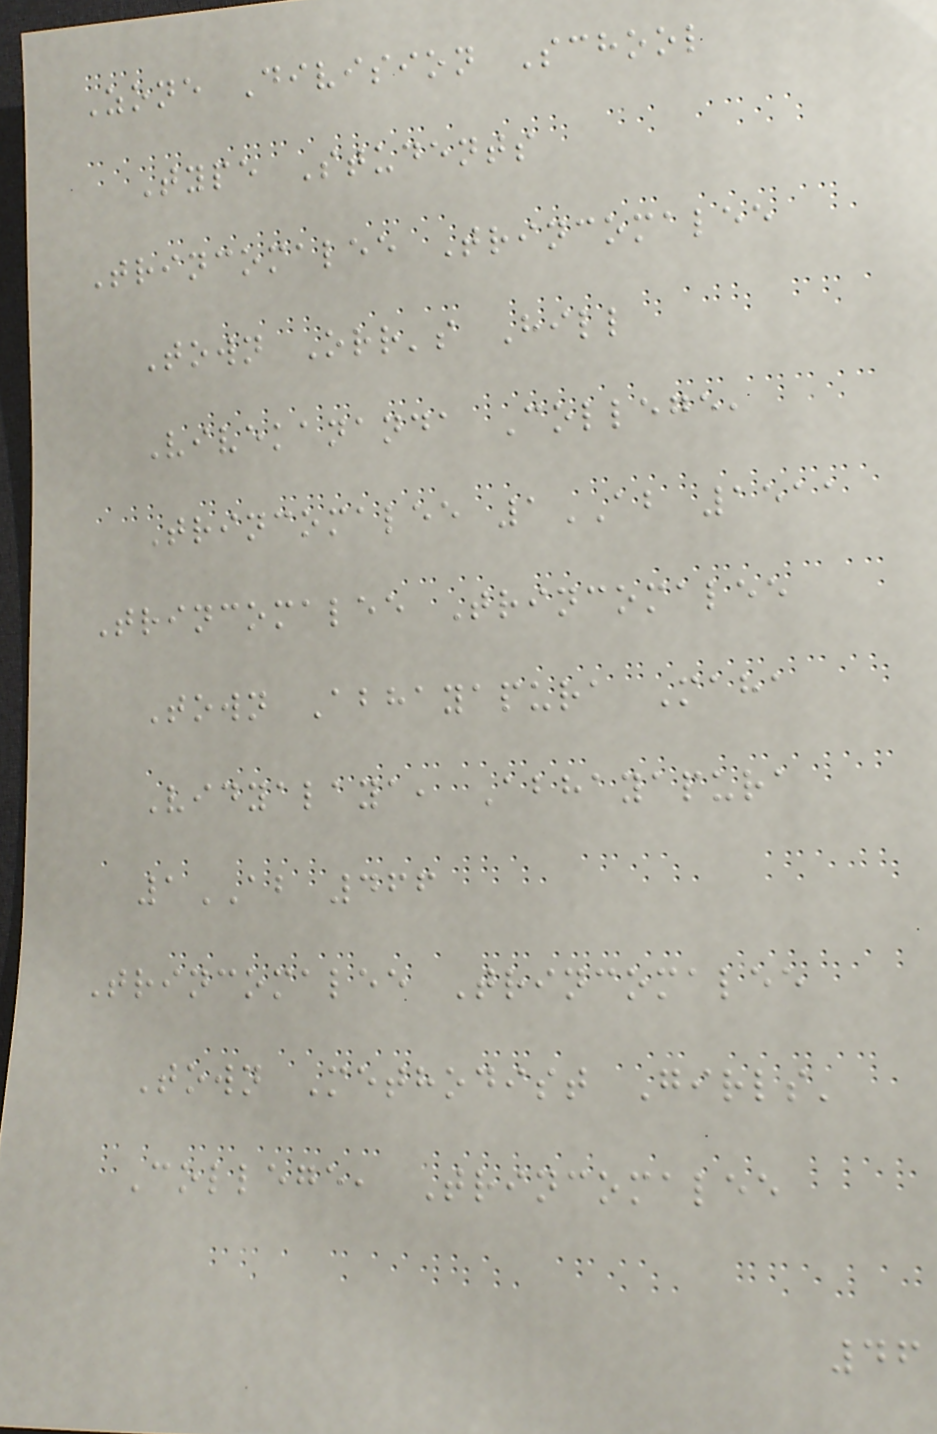Zone Division School
Type Students
Trincomalee Trincomalee
Town Orr's Hill
Vivekananda College,
Trincomalee 1AB 1511
Trincomalee Trincomalee
Town Abhayapura Maha
Vidyalaya, Abhayapura
1AB 466
Trincomalee Trincomalee
Town Methodist Girls'
College, Trincomalee
46
